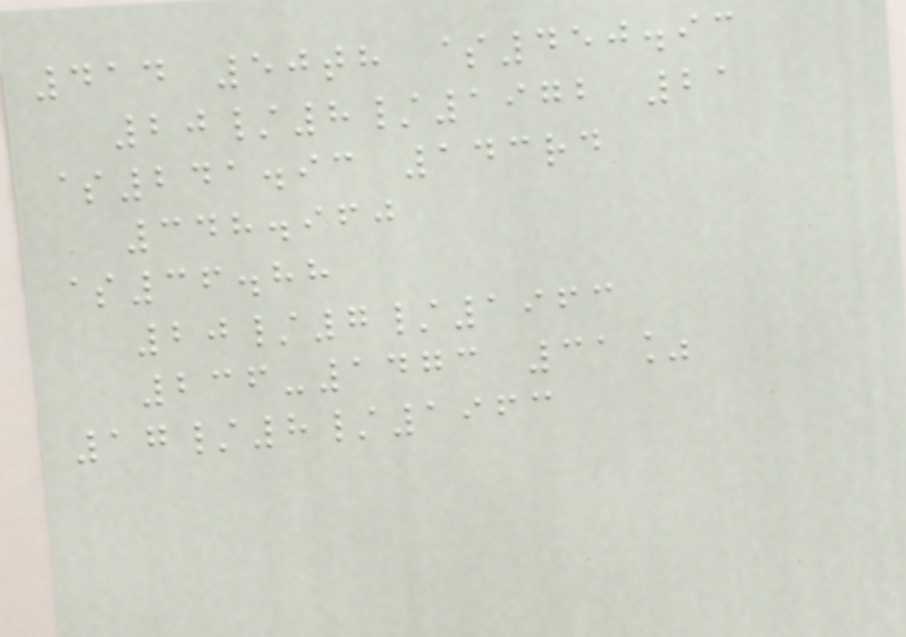414 50th $450.93
20/8/1972 21
$241.93 143rd
348.960
$36.88
20/7/1963
236-1473 31%
17/8/1963
